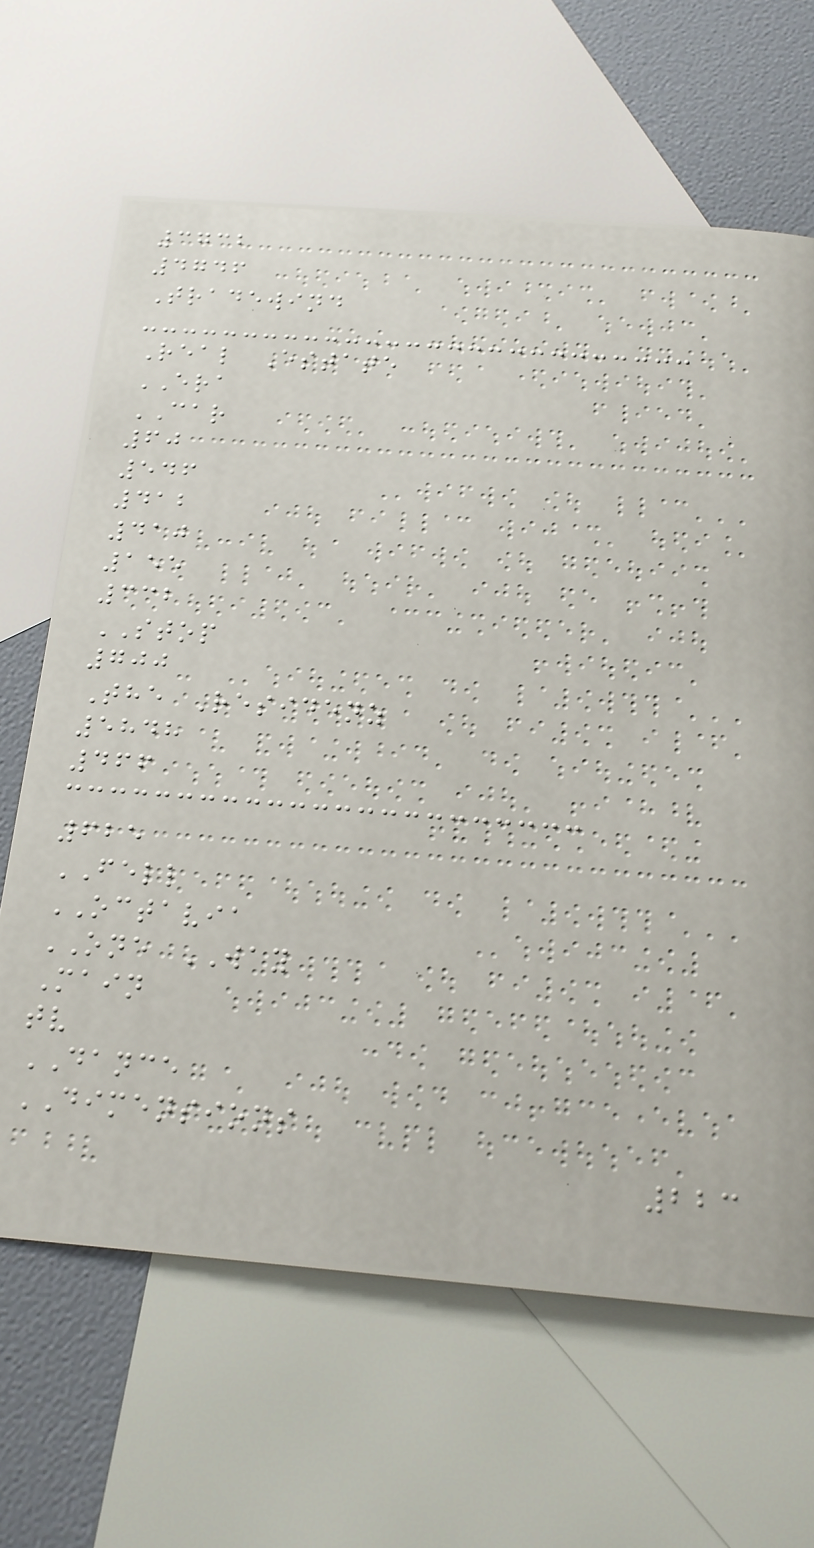3732
4746
Tradewind
Real Estate
ERA
CAR
60
546
412
410
155
332
STOP
700
The Residenz
5848
466
625
FELL
OCTAVIA
ONE WAY
Main
tv
DANCE
DIMENSIONS
223
